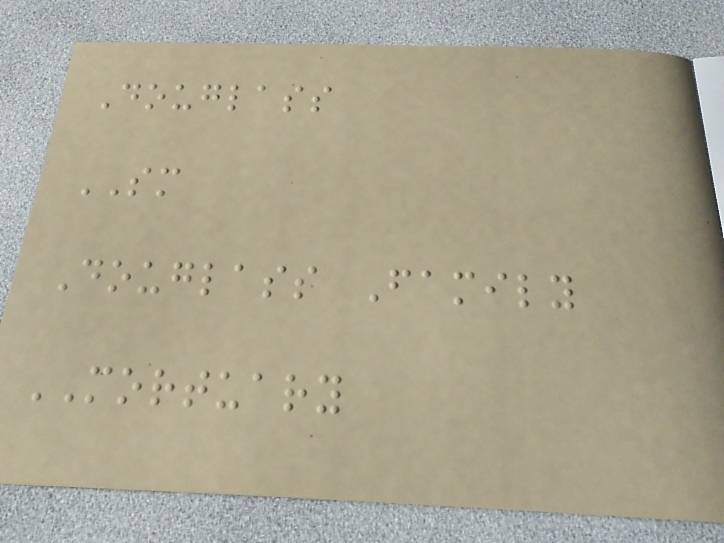Douglass
SM
Douglass Family
MORTUARY
